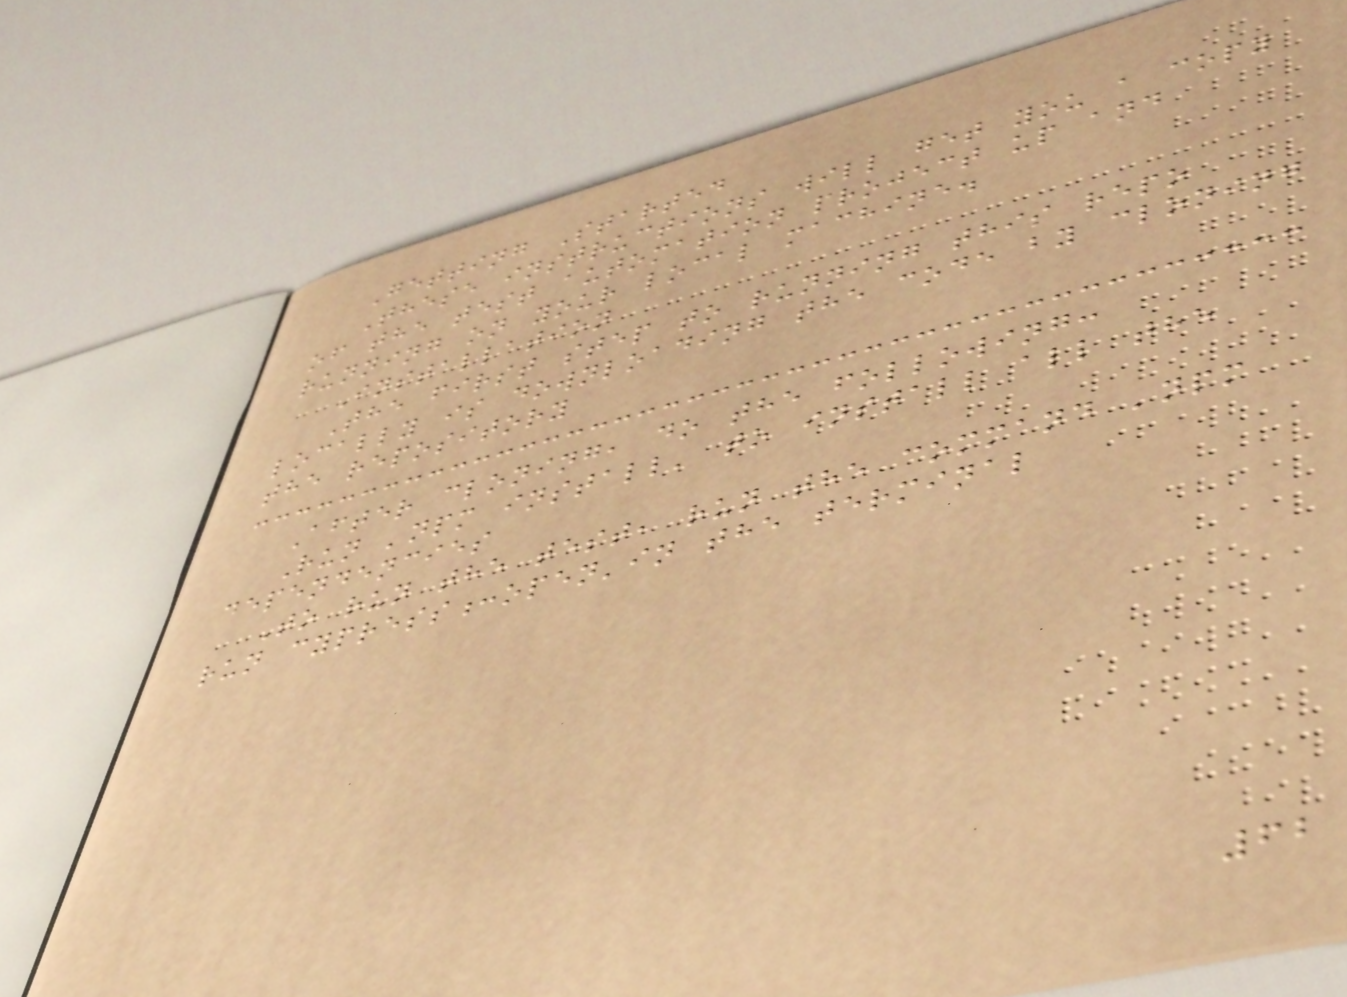Getting Started
These instructions will get you a copy
of the test automation project up and
running on your local machine.
Installation
The first step to running this repo
locally is downloading the code by cloning
the repository
After cloning, do the following:
Run 'npm install' to install all the
dependencies
To run the test, run the command 'npm
run cypress:open'in the terminal
62
